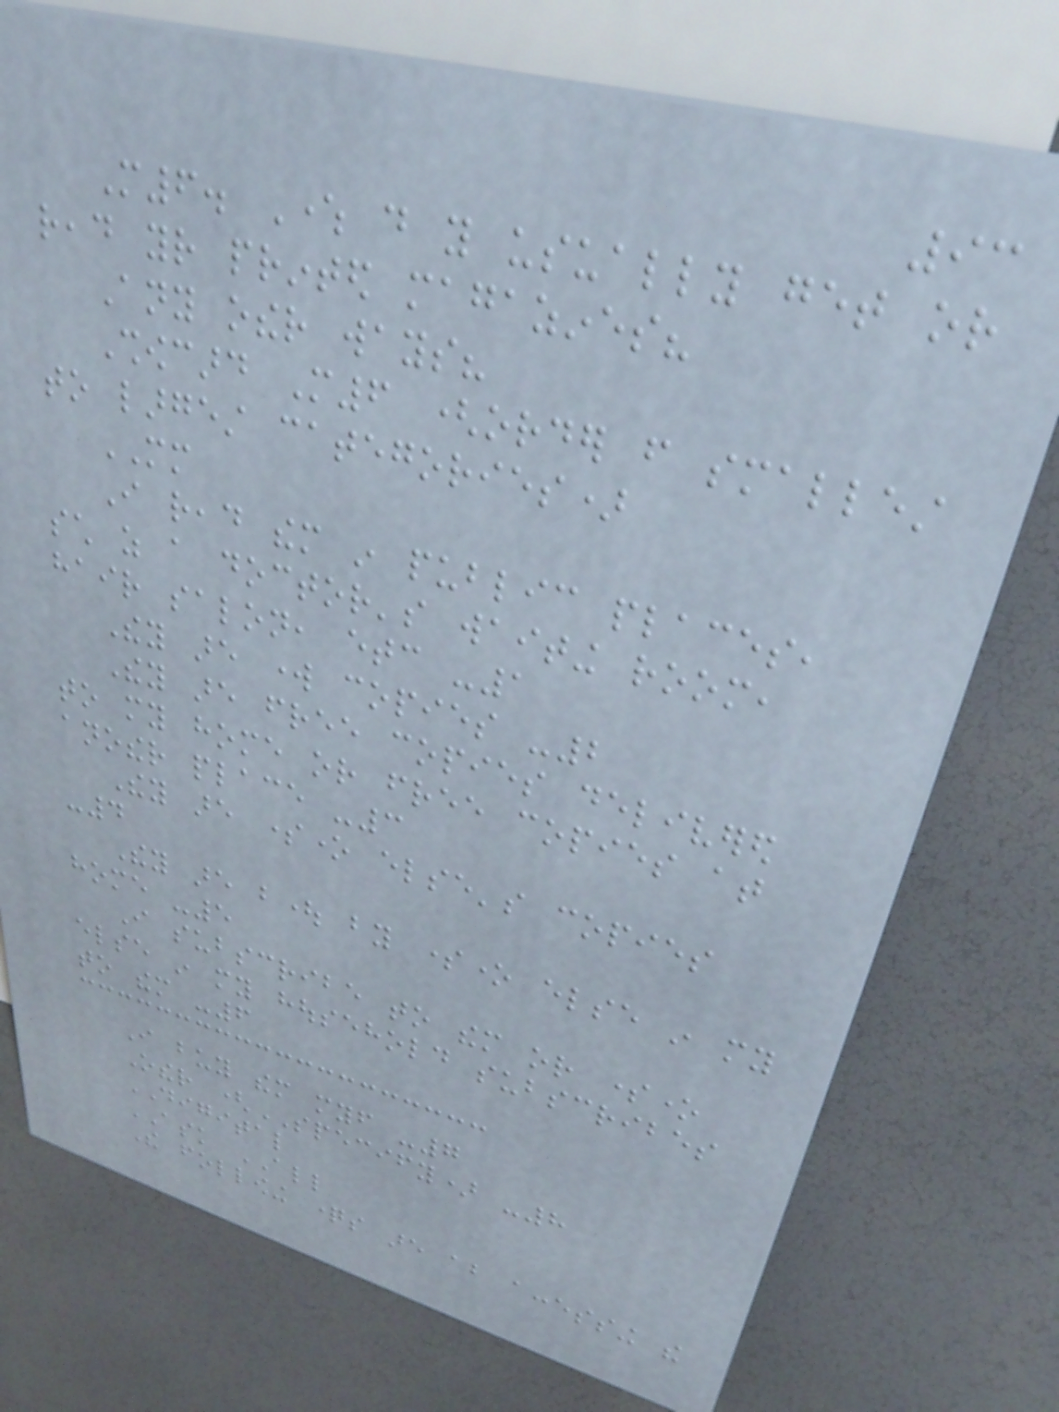93
M6. Where do you usually get or
read your printed magazines?
Any other ways?
Showcard M6 (order from smallest
to largest categories)
MM
I read them in public places,
such as a doctor's waiting room,
hair salon, etc -1
They are work copies -2
They are free copies delivered
to my home or free copies at
another place -3
They are someone else's copies
-4
They are bought by someone else in my
home -5
I subscribe to them or someone
else in my household subscribes
to them -6
I buy them myself -7
Other (SPECIFY) -8
DIGITAL
ASK ALL
The following questions are about accessing the
